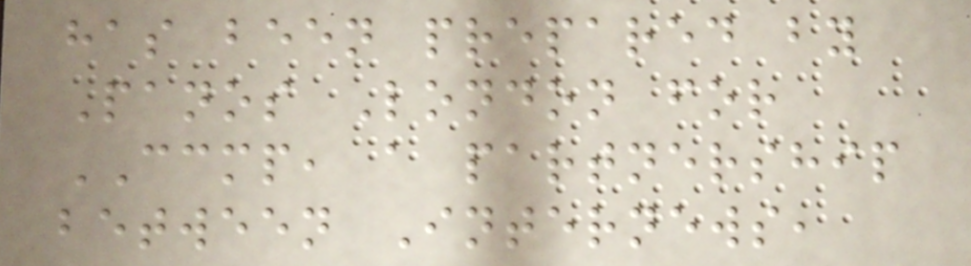has been prepared by
Panos London for
CCMP, a partnership
between Internews,
